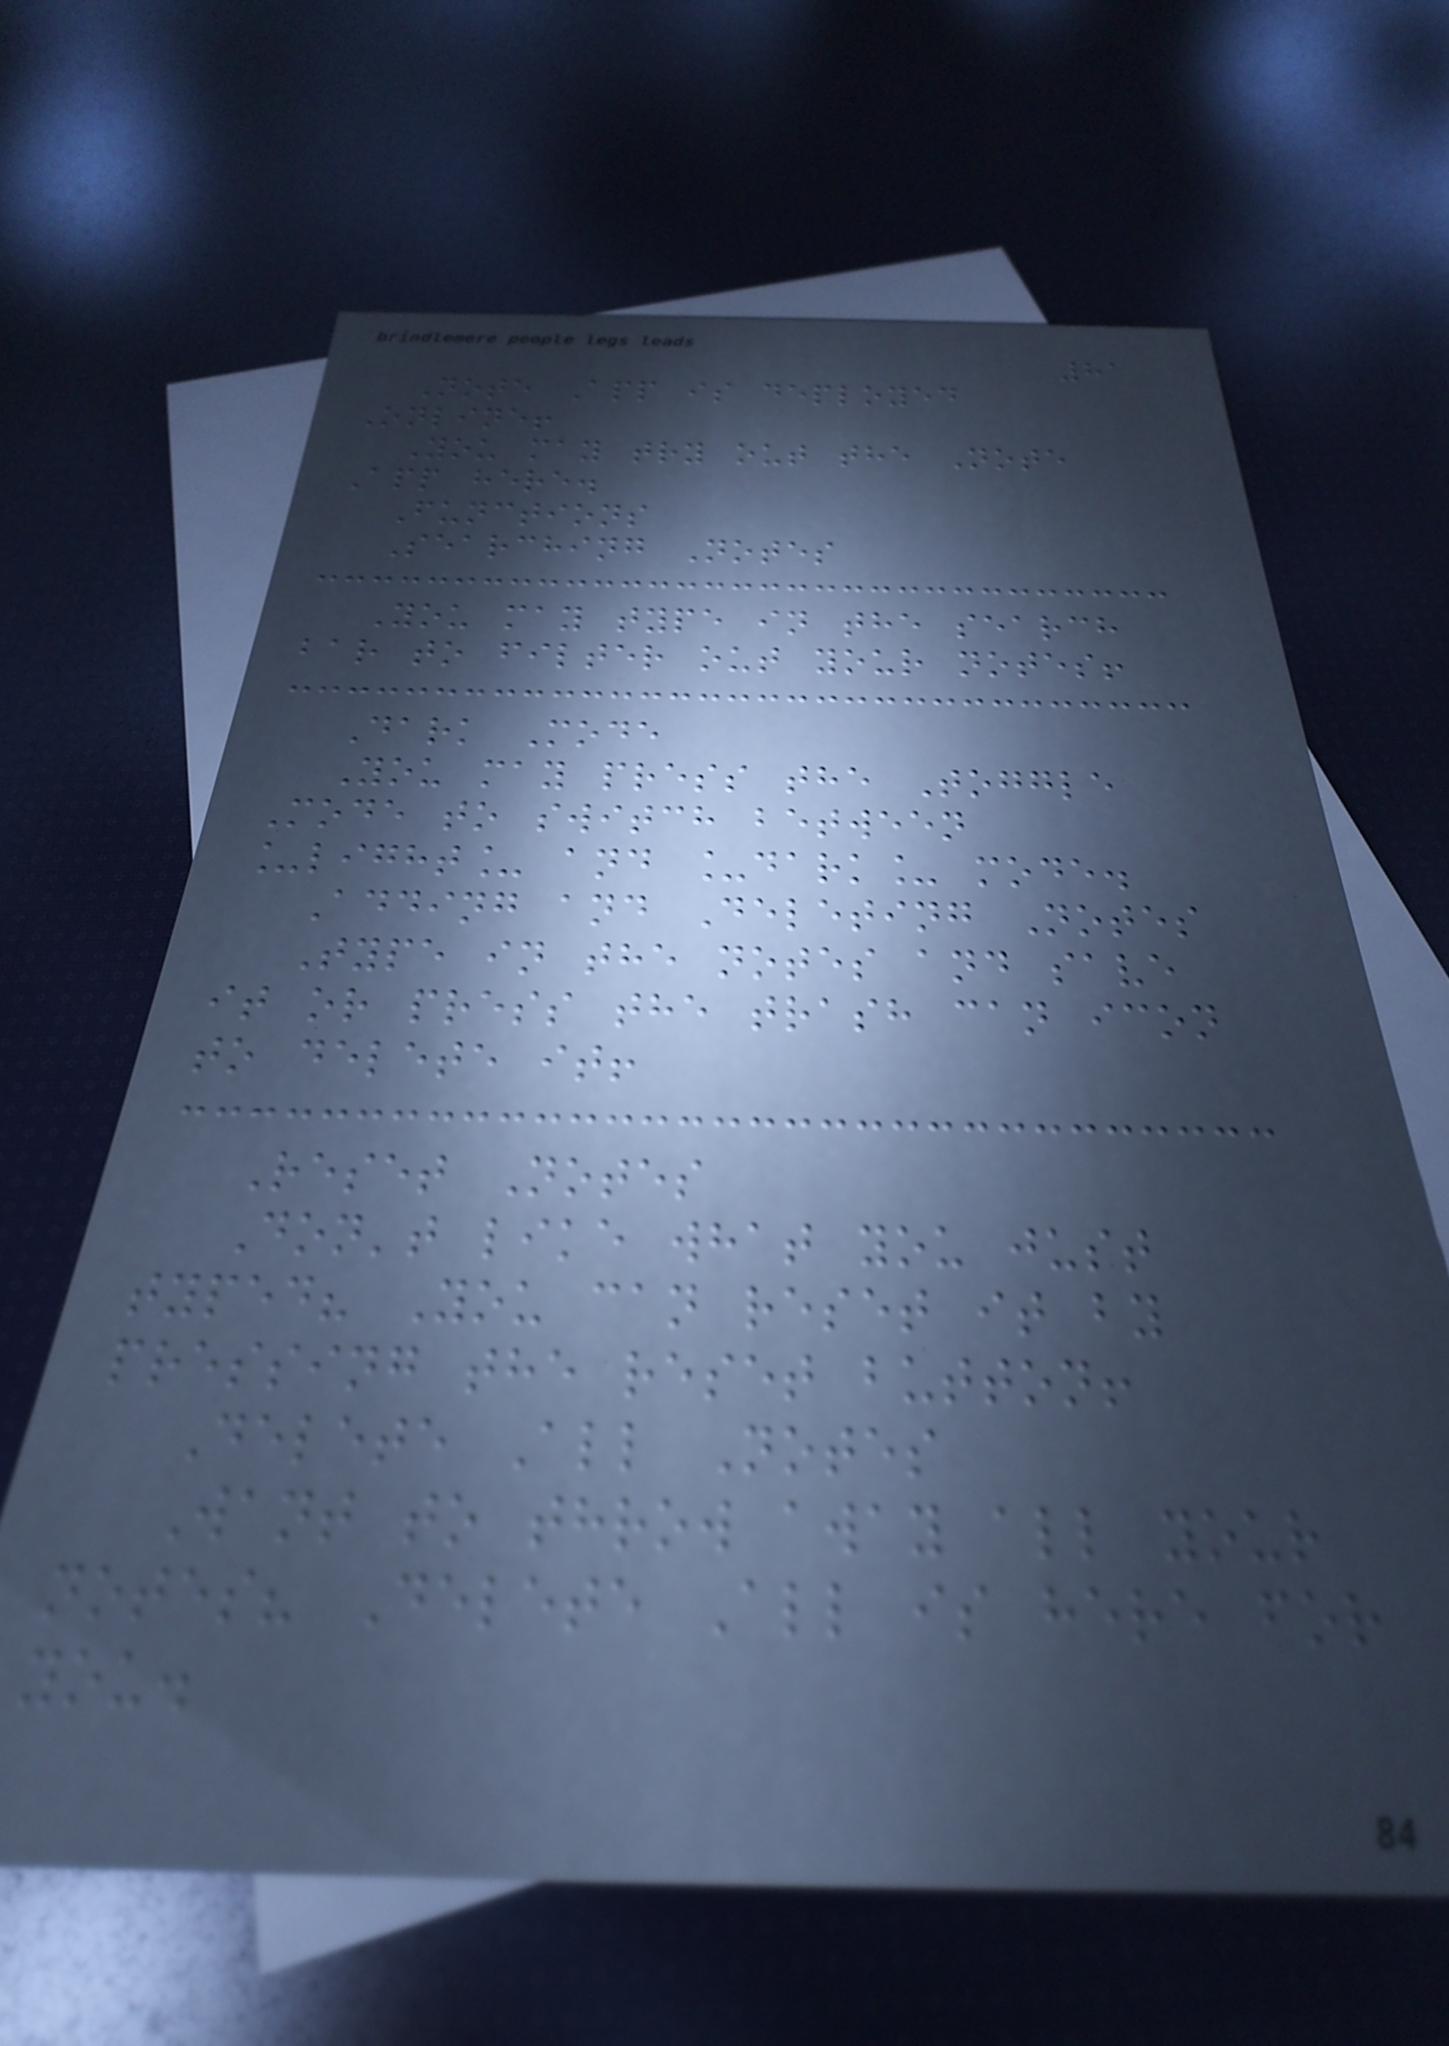81
Note App is deployed
Online!
You may try out the Note
App here.
Functions
Searching Notes
You may type in the search
bar to filter out your notes!
Dark Mode
You may press the Toggle
Mode to switch between
_light_ and _dark_ mode.
Adding and Deleting Notes
Type in the notes and save
it or press the trash can icon
to delete it!
Reset Notes
Don't like what you just
typed? You can reset it by
pressing the reset button!
Delete All Notes
Want to throw away all your
notes? Delete All is here for
you.
